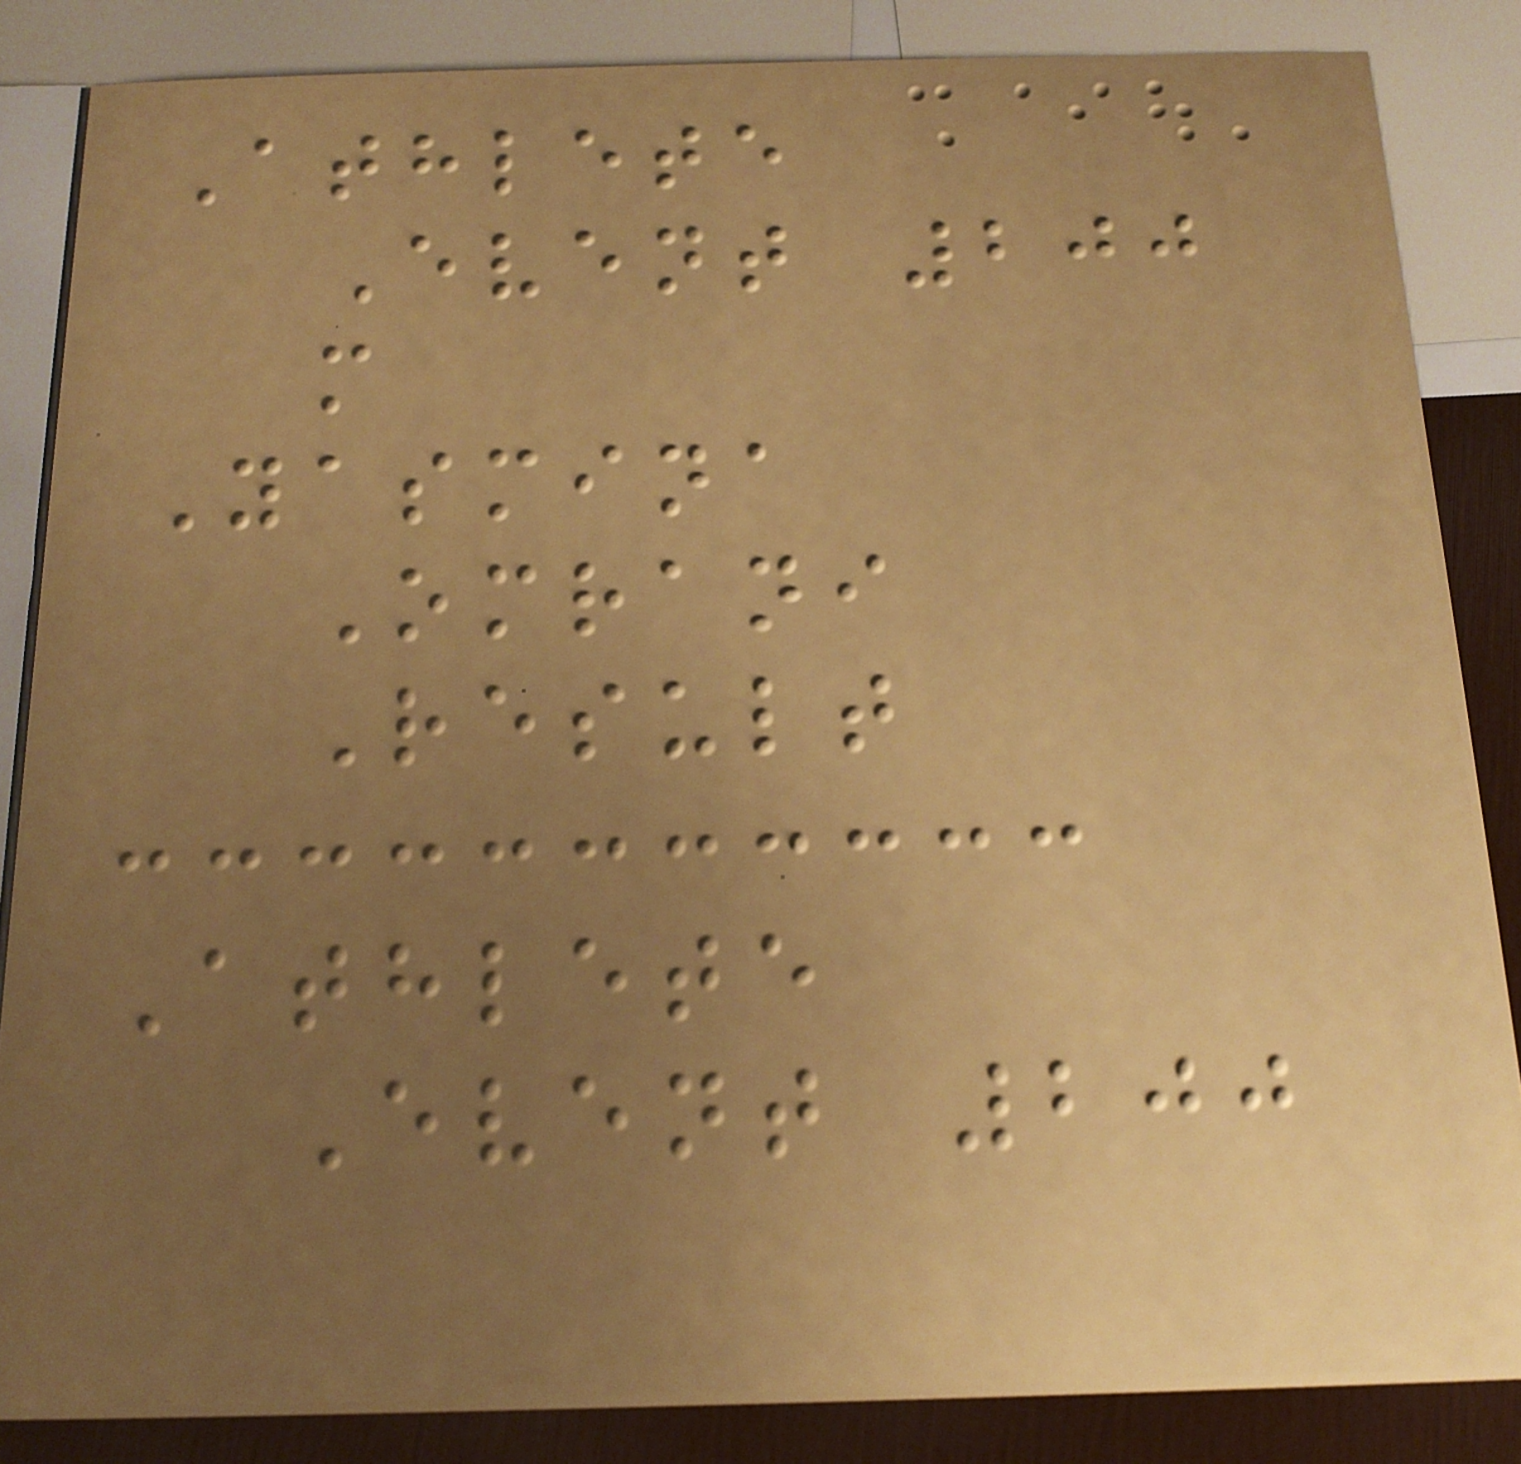Athlete
Event 200
m
Yasmina
Omrani
Result
Athlete
Event 200
